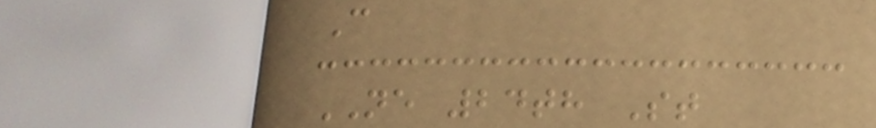C
NE 24th St
